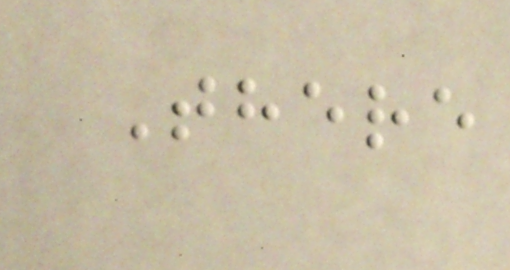There
